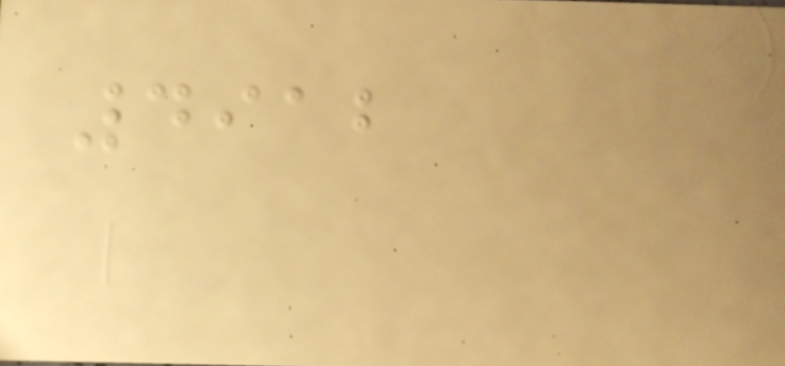4912
